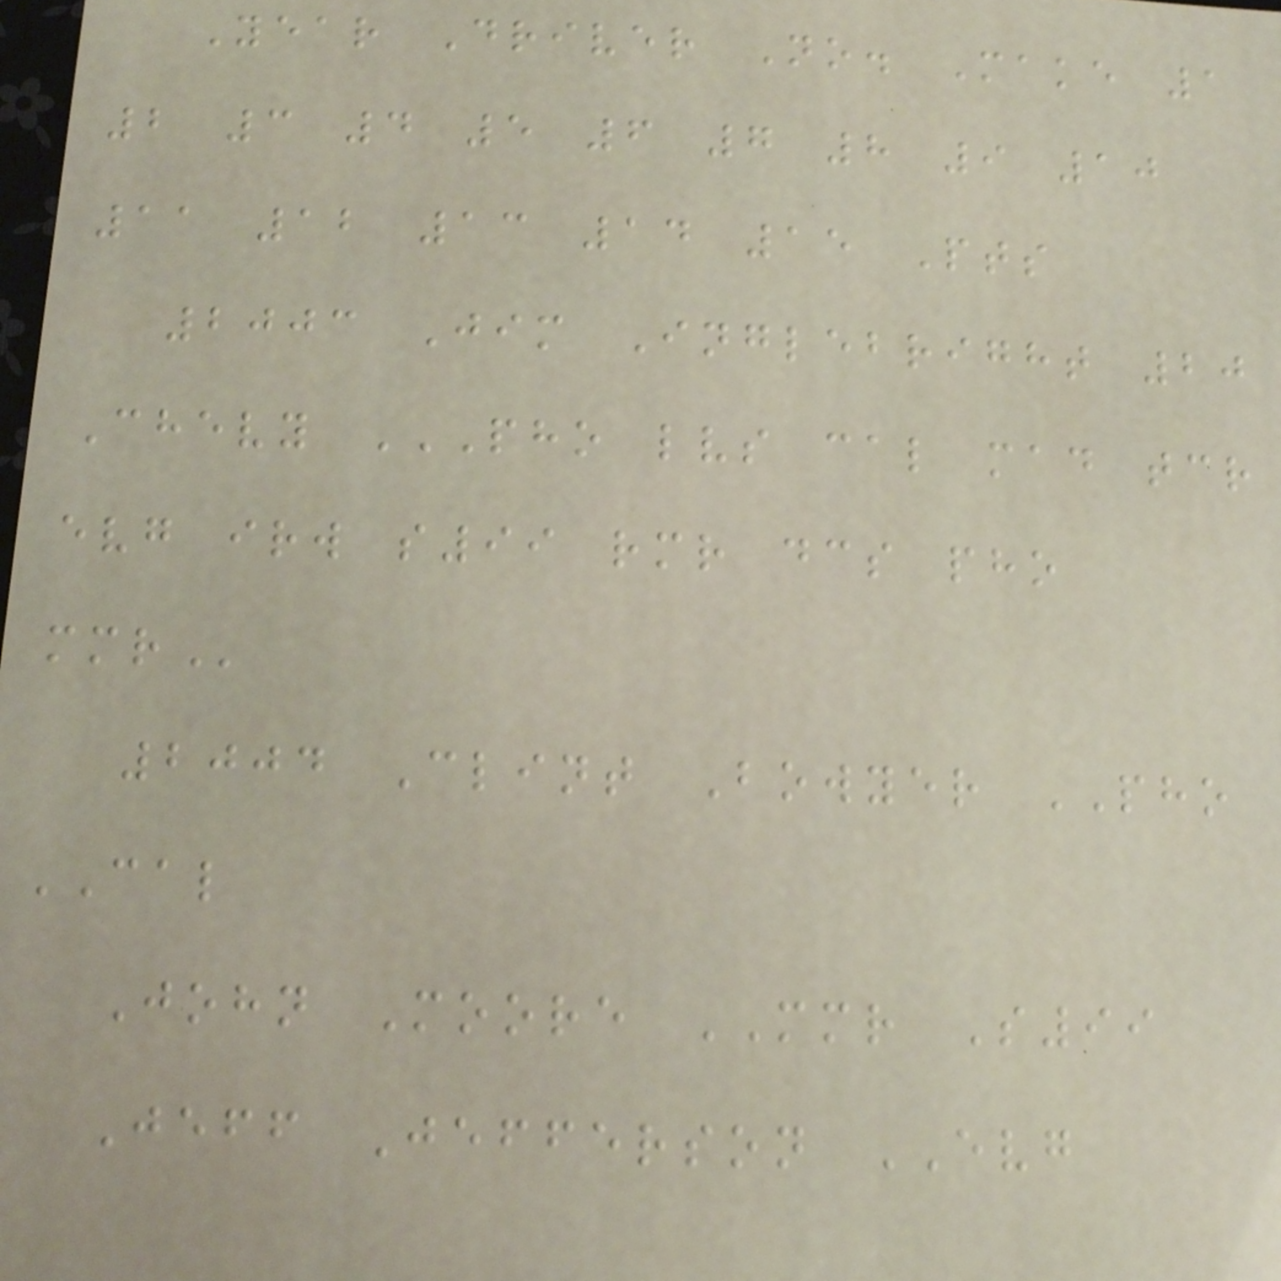Year Driver No. Make 1
2 3 4 5 6 7 8 9 10
11 12 13 14 15 Pts
2003 Jim Inglebright 20
Chevy PHO LVS CAL MAD TCR
EVG IRW S99 RMR DCS PHO
MMR
2004 Clint Bowyer PHO
CAL
John Moore MMR S99
Jeff Jefferson EVG
